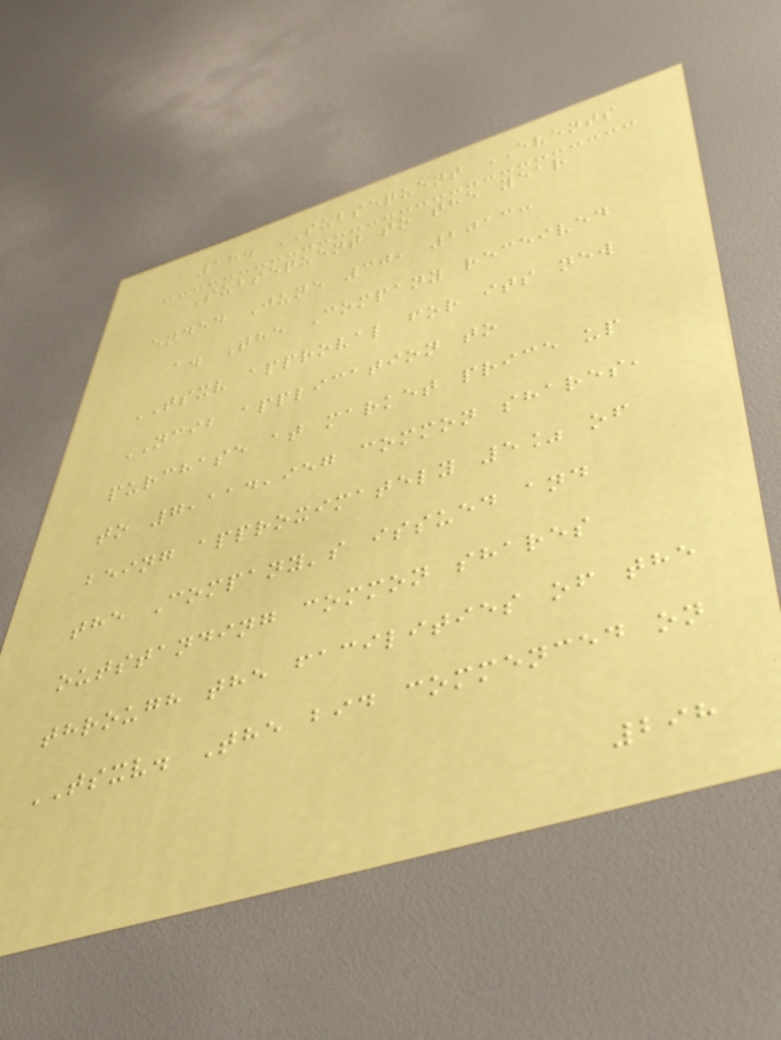18. SUBSEQUENT EVENTS
Subsequent to the year
ended June 30, 2013:
a. The Company received
TSXV approval for its new
NCIB application to
purchase at market price up
to 7,114,957 common shares,
being approximately 5% of
the Company's issued and
outstanding common shares
through the facilities of the
TSXV. The bid commenced on
298
